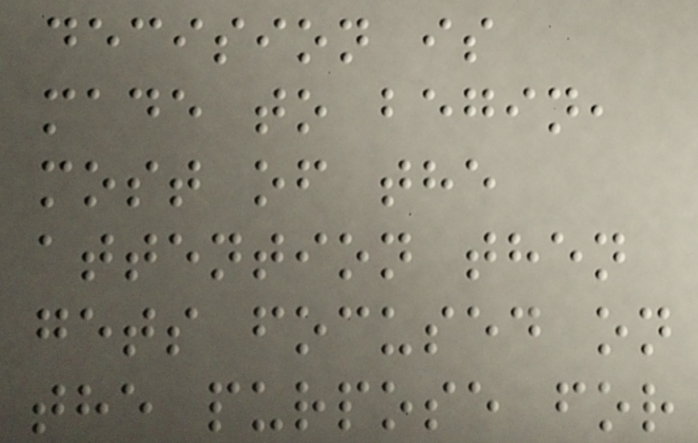decision is
made to begin,
most of the
attention then
gets focused on
the purpose for
